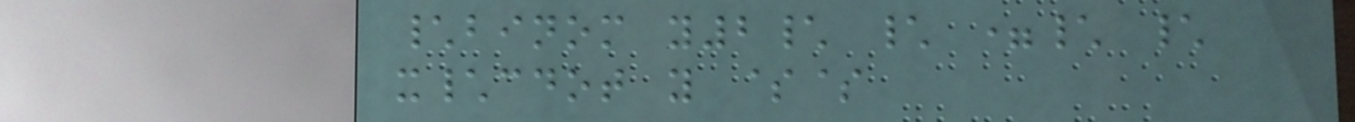\binom y2\ \ =\ \
x\cdot y $$
